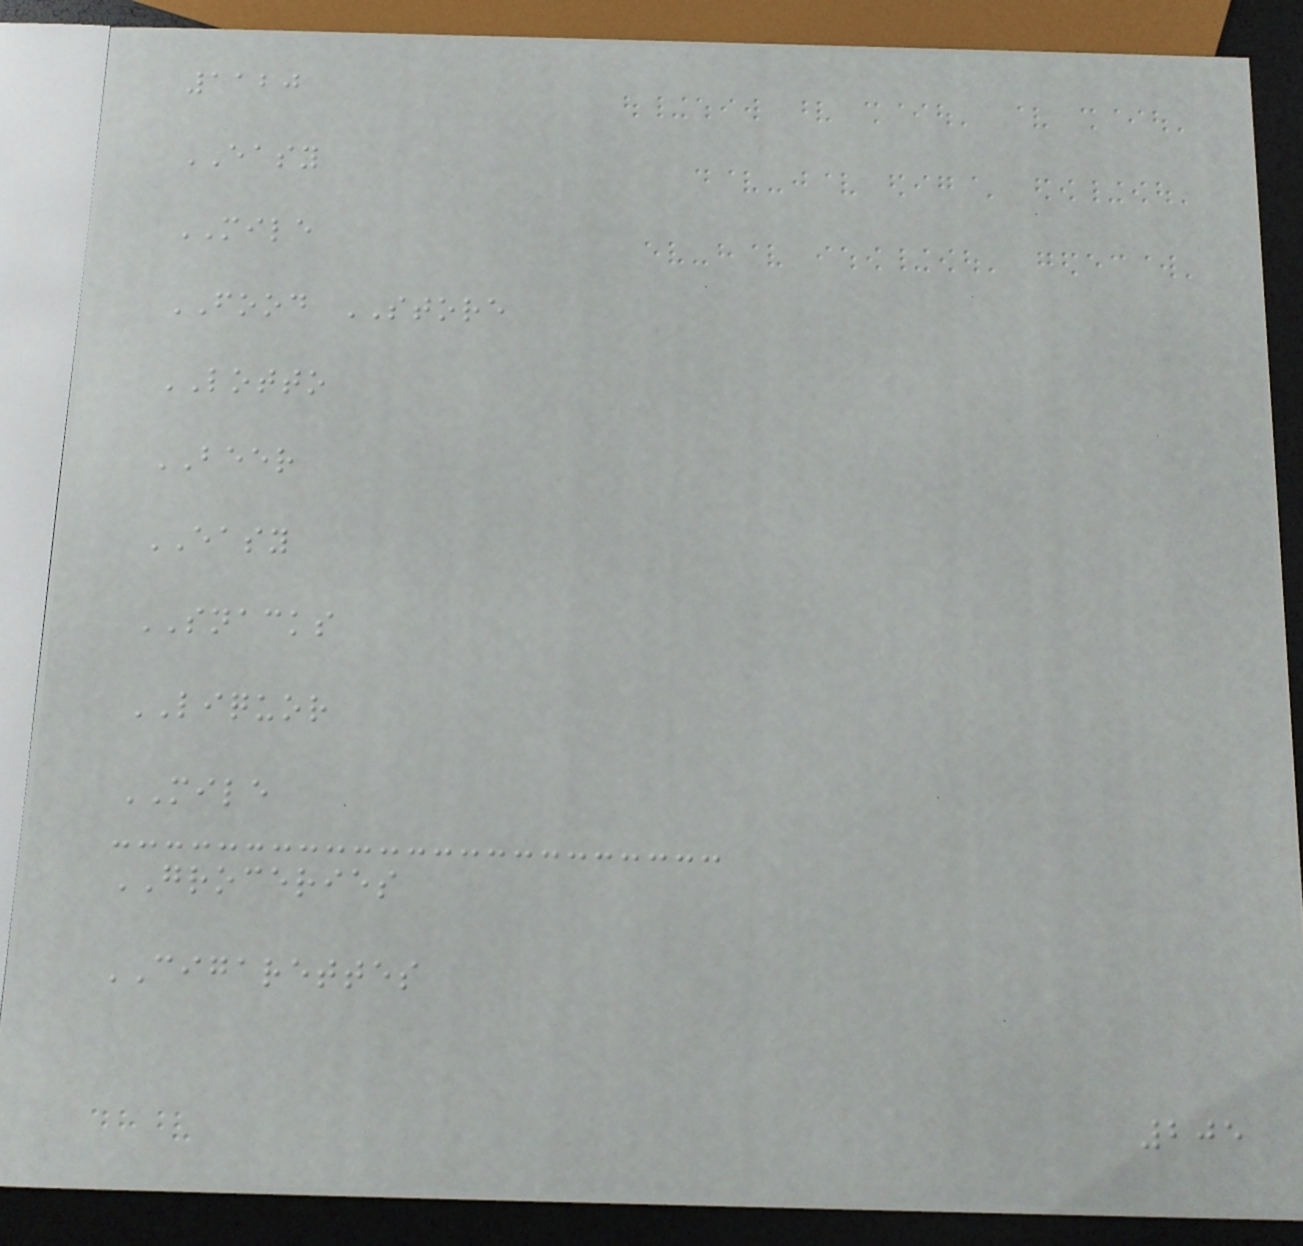1120
EASY
MILE
FOOD STORE
LOTTO
BEER
EASY
SNACKS
LIQUOR
MILE
GROCERIES
CIGARETTES
205
